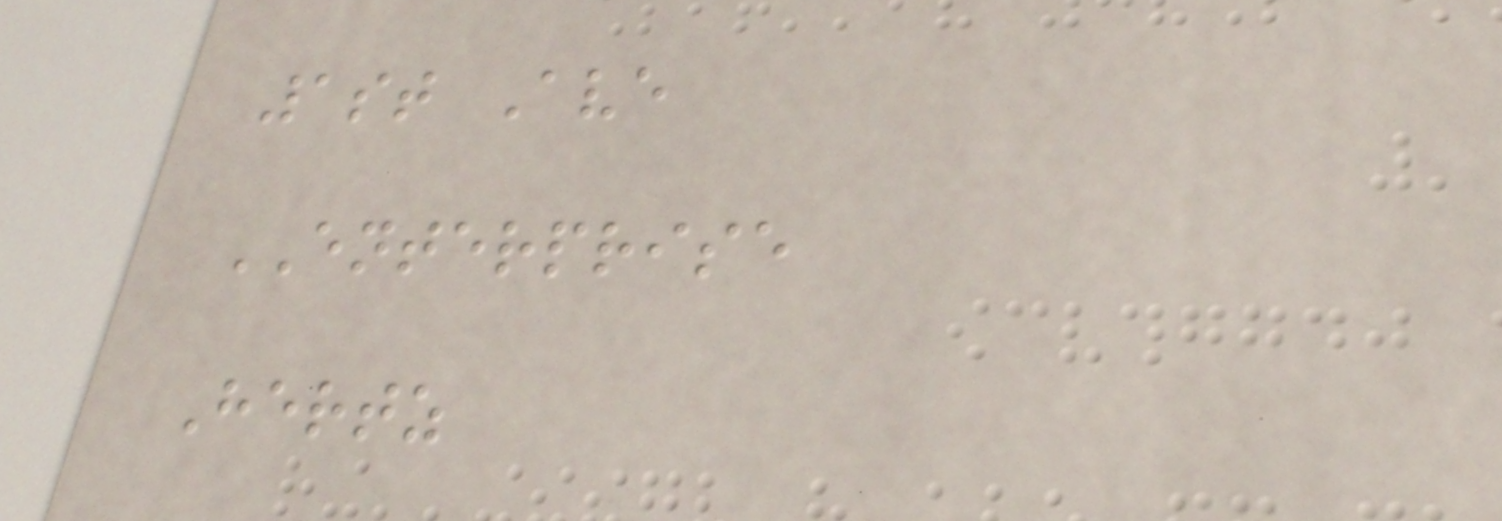1st Ave
ENTERPRISE
Hertz
